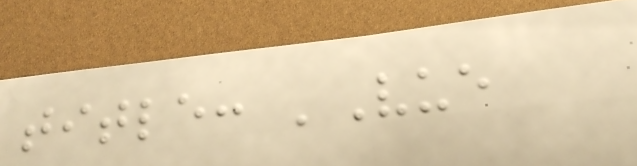title: 'Vue
